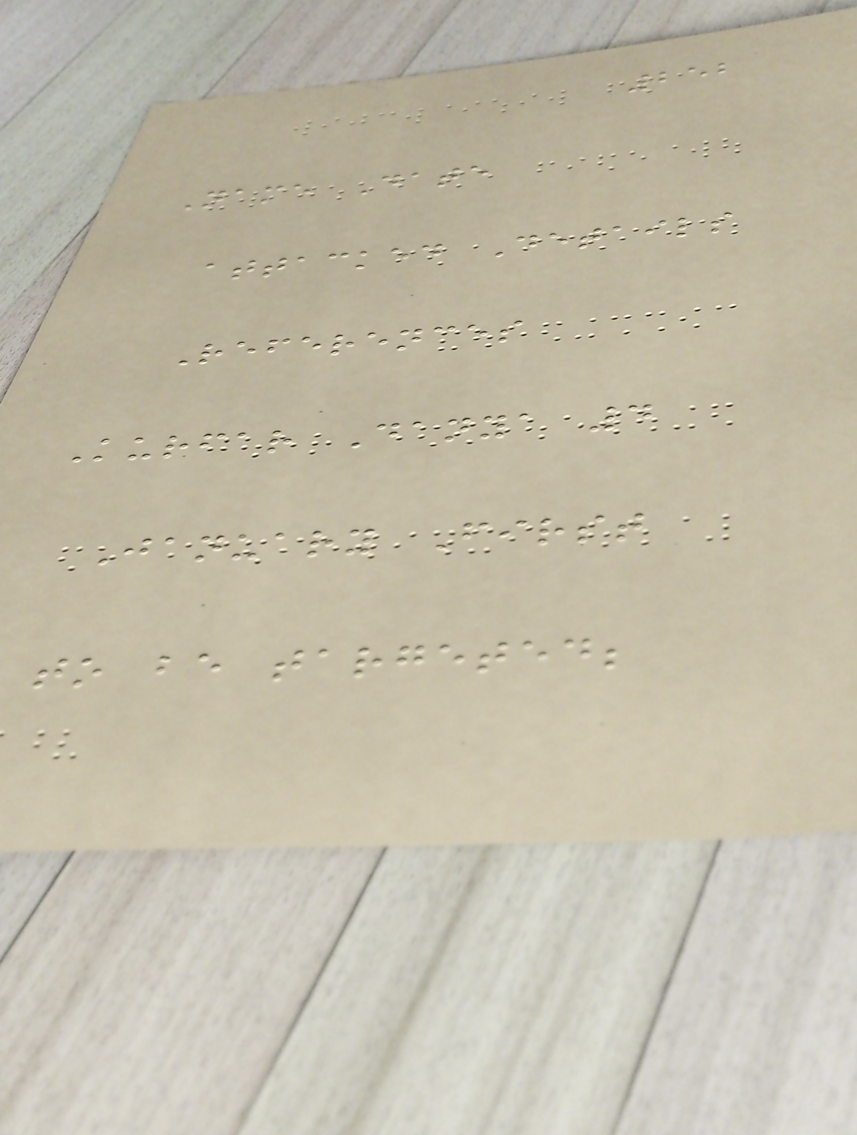252
Name Date
attacked Details
References
Kurfar Danya 4
January First
to be targeted;
